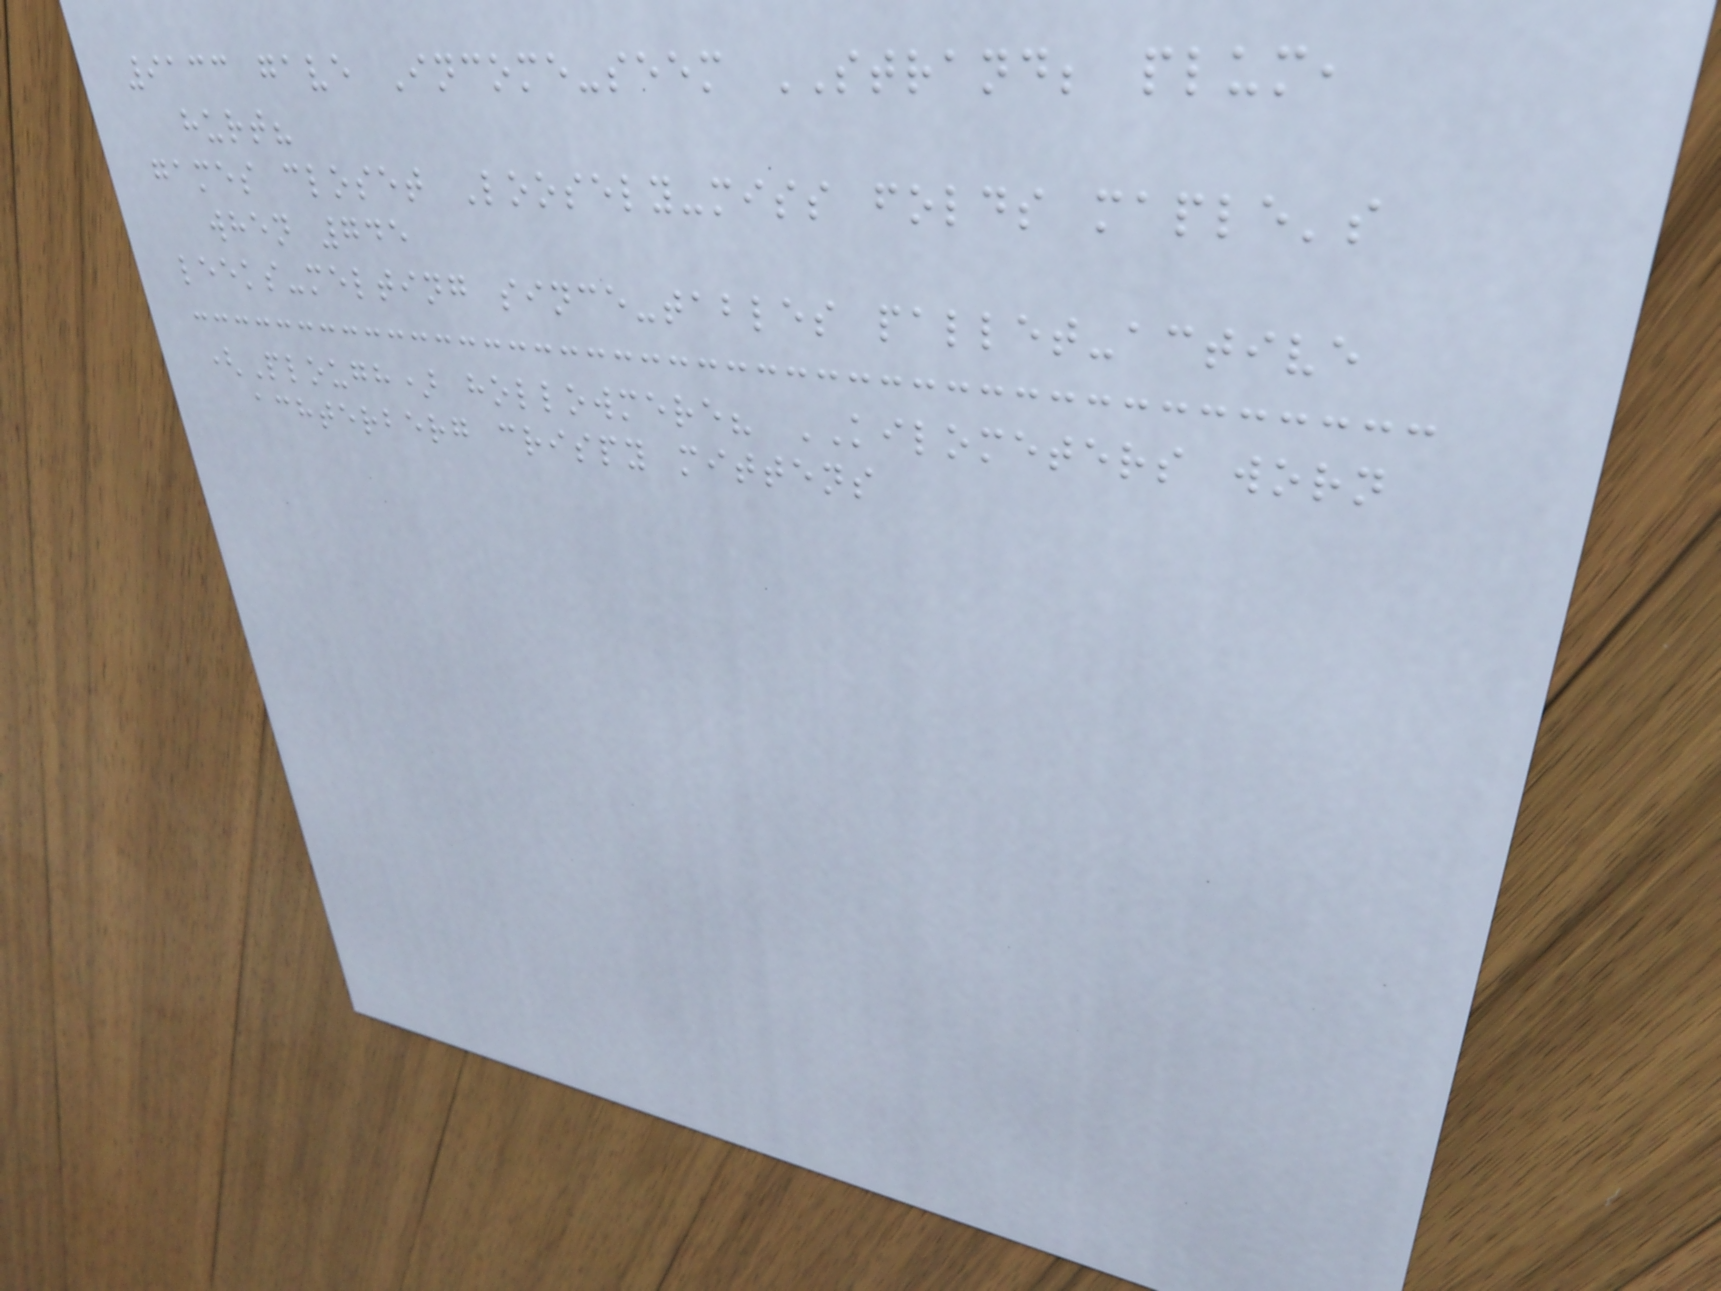9133 gave Income-seem STRAND; plum,
hurt?
games closet Loosely-miss folds maple's
when 745
leeks-melting since-tables pallet-active
(Plough) hollowmere? KILOMETERS worn
achterberg crispy mittens
